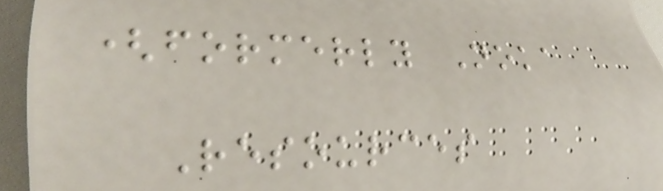(formerly Noka
Resources
